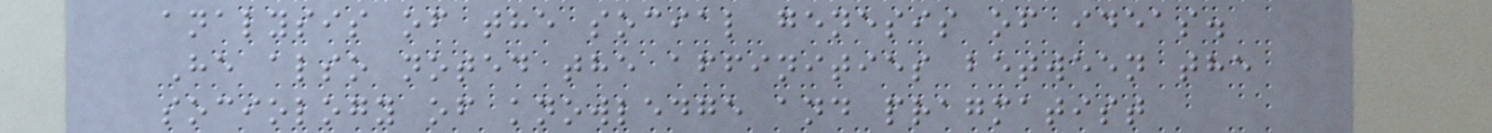analysis of the social genesis of ideas.
He also noted the affinities between the
sociology of knowledge and pragmatist
